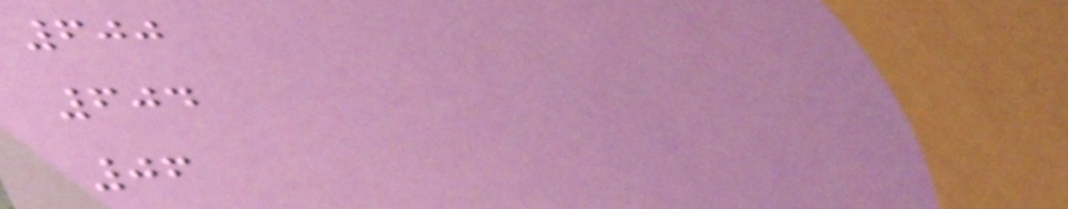600
604
06
